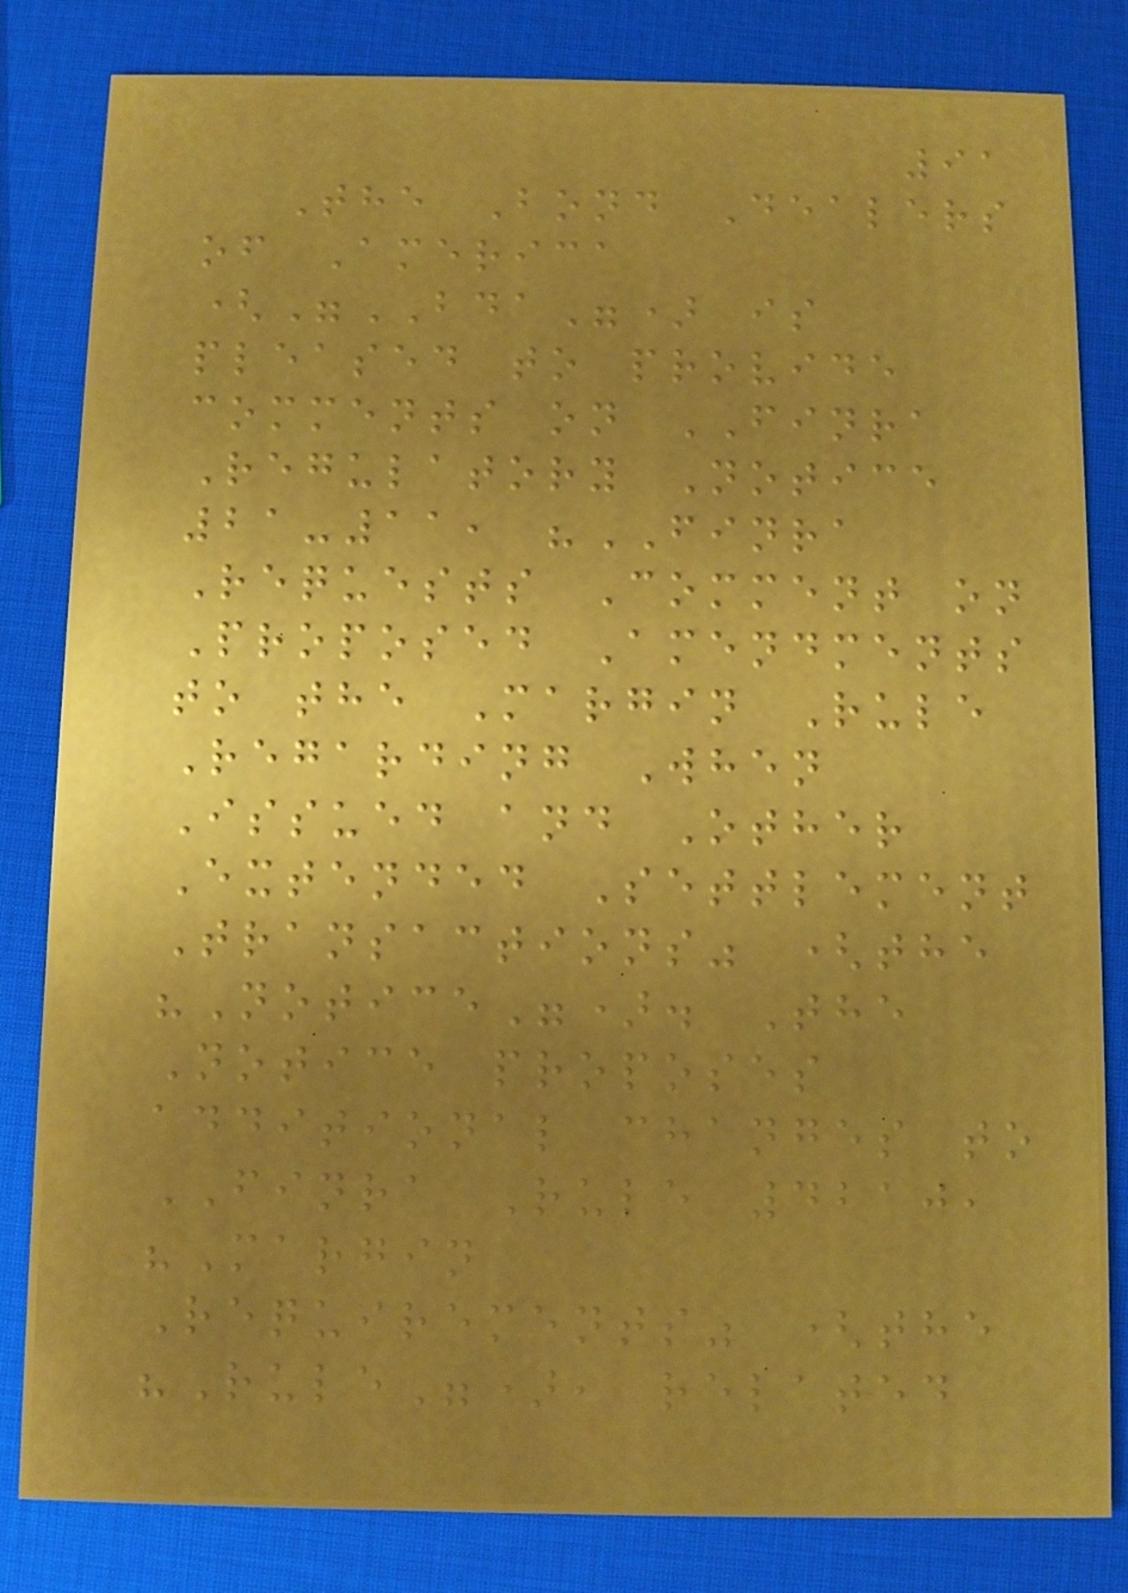91
The Bond Dealers
of America
("BDA") is
pleased to provide
comments on FINRA
Regulatory Notice
21-11, "FINRA
Requests Comment on
Proposed Amendments
to the Margin Rule
Regarding When
Issued and Other
Extended Settlement
Transactions" (the
"Notice"). The
Notice proposes
additional changes to
FINRA Rule 4210,
"Margin
Requirements" (the
"Rule"), related
